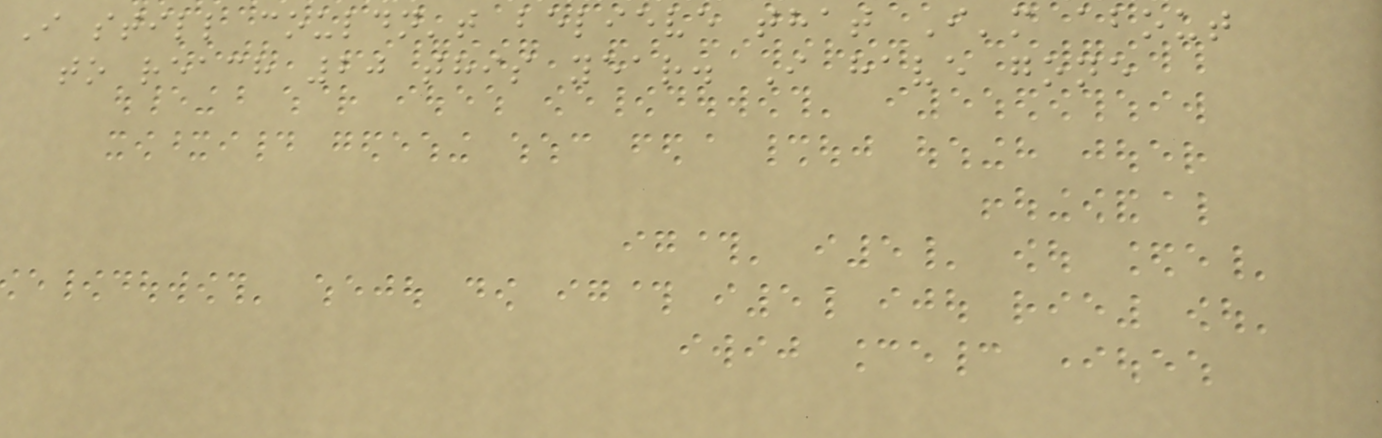I still couldn't believe that I'm about
to reach 20 this year. I have gone
